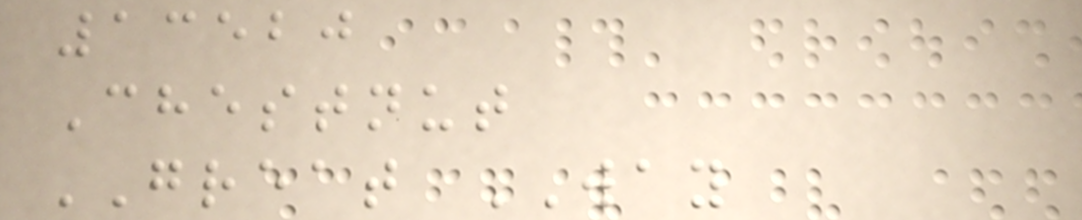13520
Chestnut
GREAT WAY
